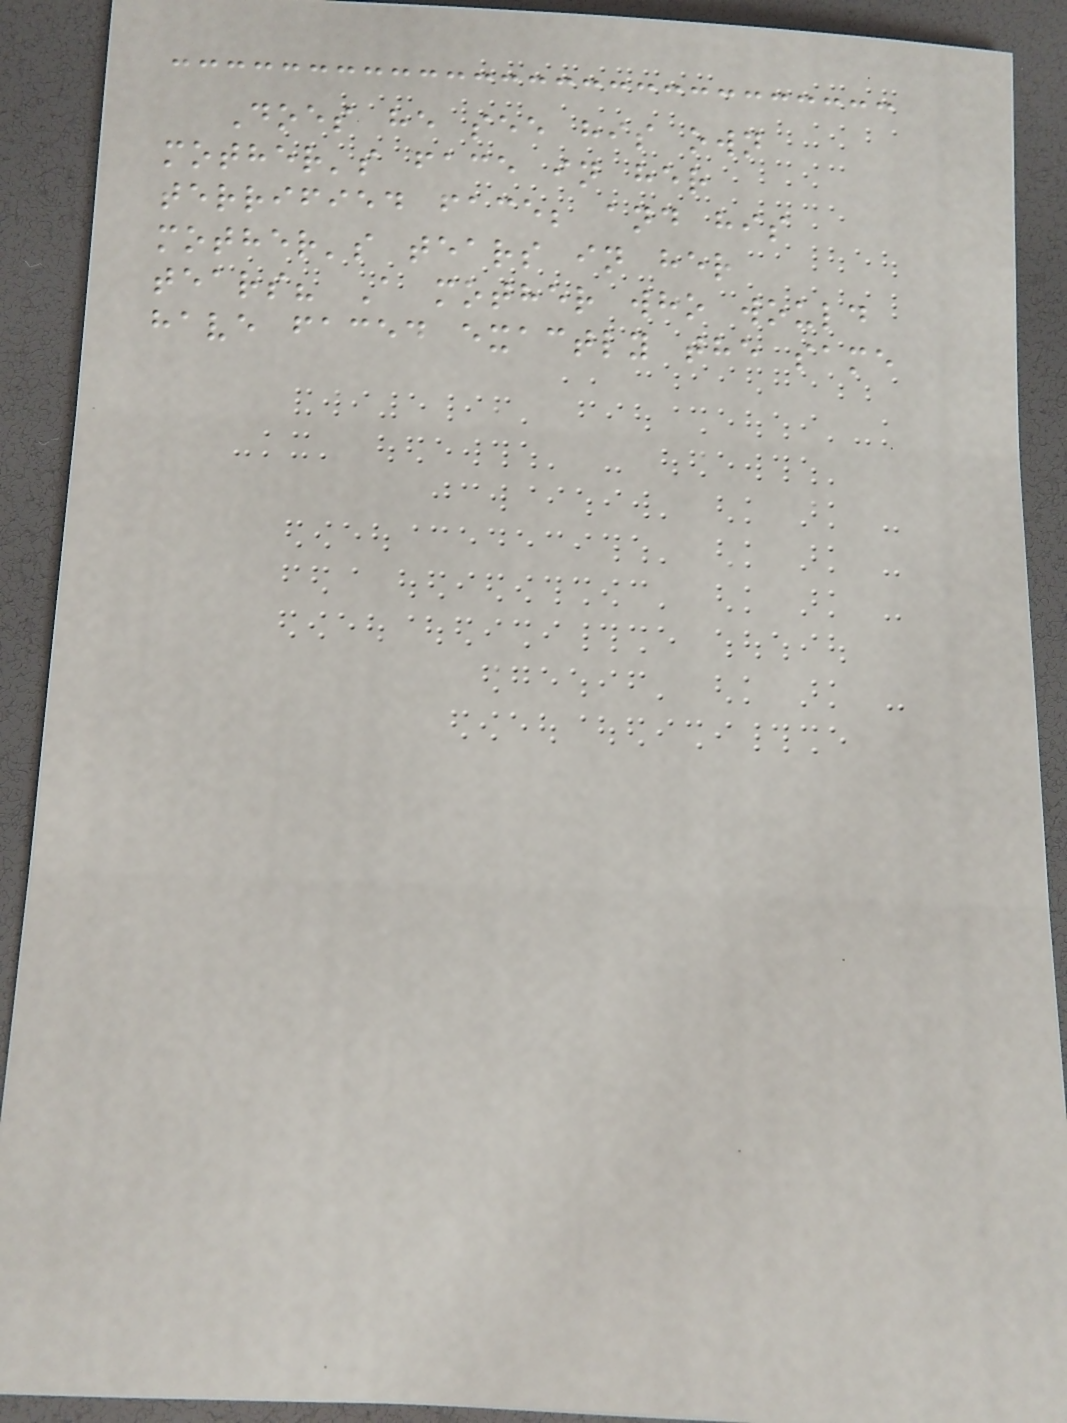Does he see his own
mother's face in her
terrified face; and his
mother's tears in her
tears? A mother who would
have faced exactly the same
